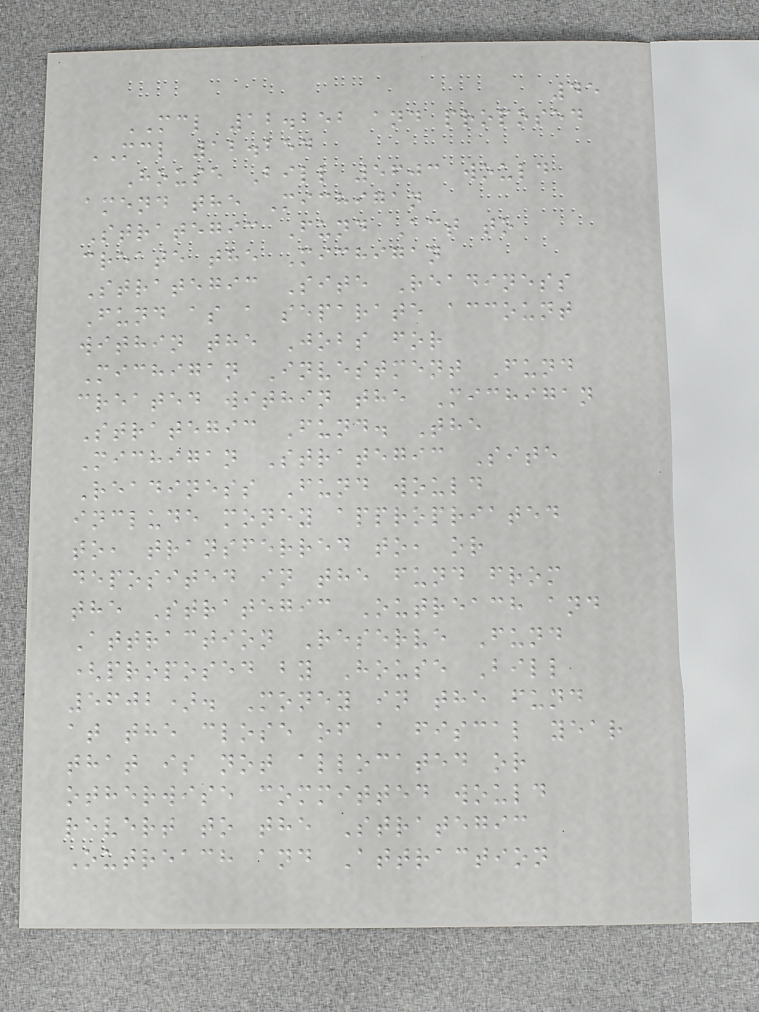45
MCL 12.252 and proposed
MCL 12.254
House Bill 5603 would
amend the Michigan
Strategic Fund Act to
create the Michigan
Strategic Site Readiness
Fund as a separate account
within the Jobs for
Michigan Investment Fund
created within the Michigan
Strategic Fund. The
Michigan Strategic Site
Readiness Fund would
include money appropriated
to, transferred to, or
deposited in the fund from
the Strategic Outreach and
Attraction Reserve Fund
(proposed by House Bill
5602). Money in the fund
at the close of a fiscal year
that is not allocated or
otherwise committed would
revert to the Strategic
Outreach and Attraction
